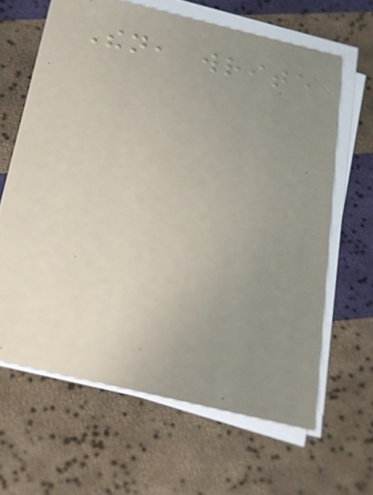Then, write
